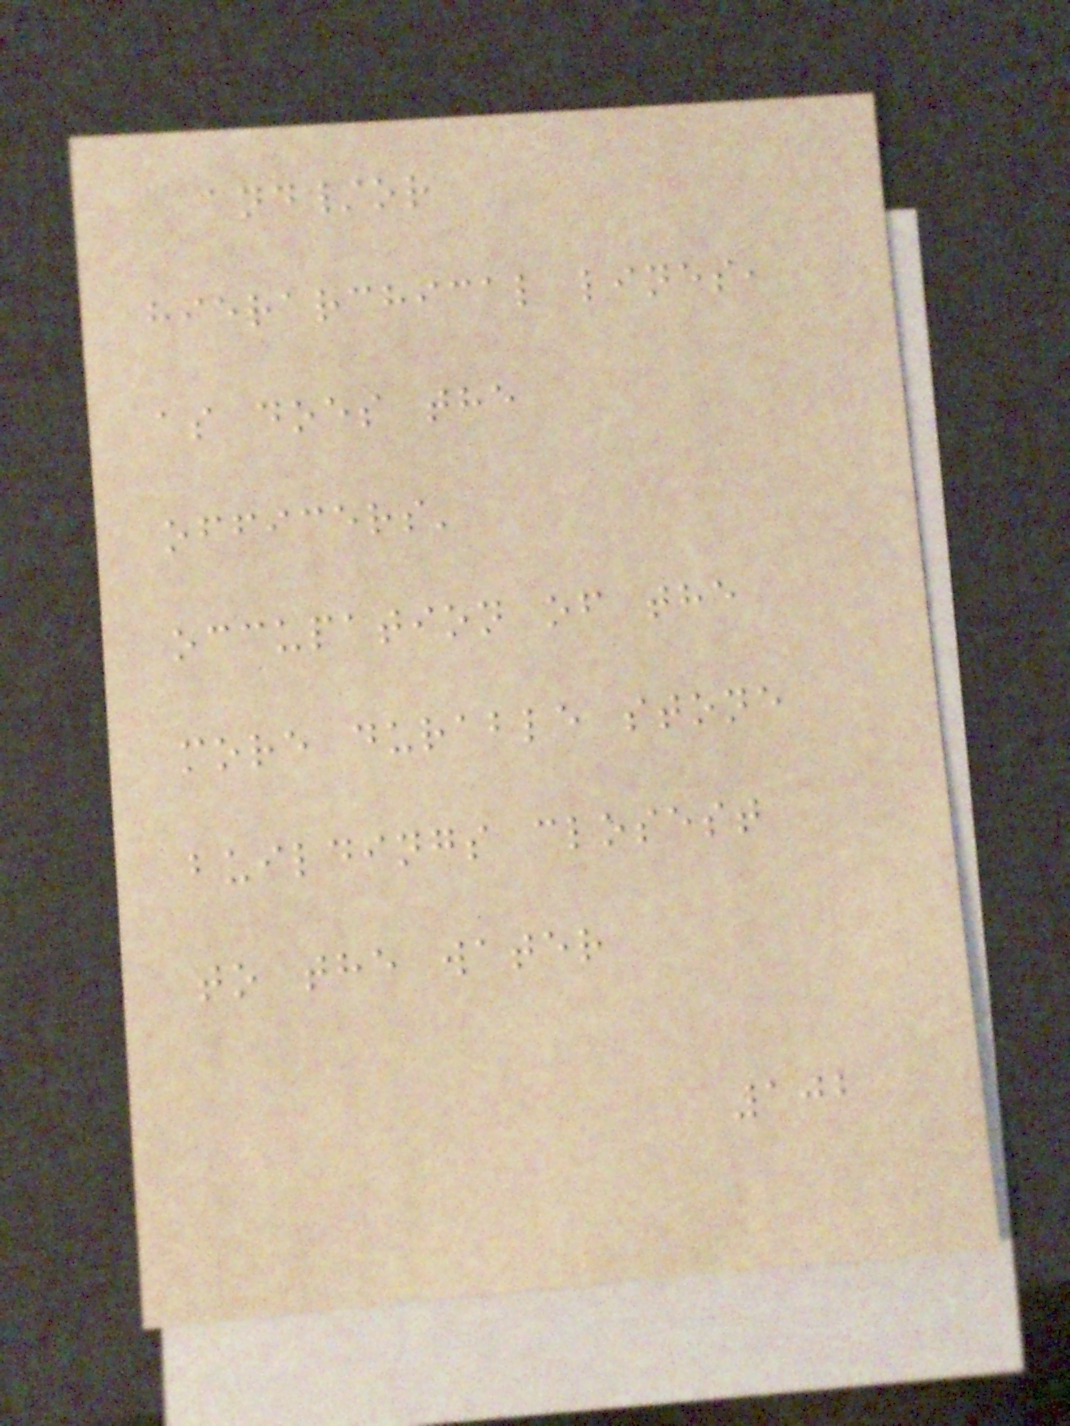and/or
hierarchical lines,
as does the
officers'
occupation of the
more durable stone
buildings closest
to the water
102
